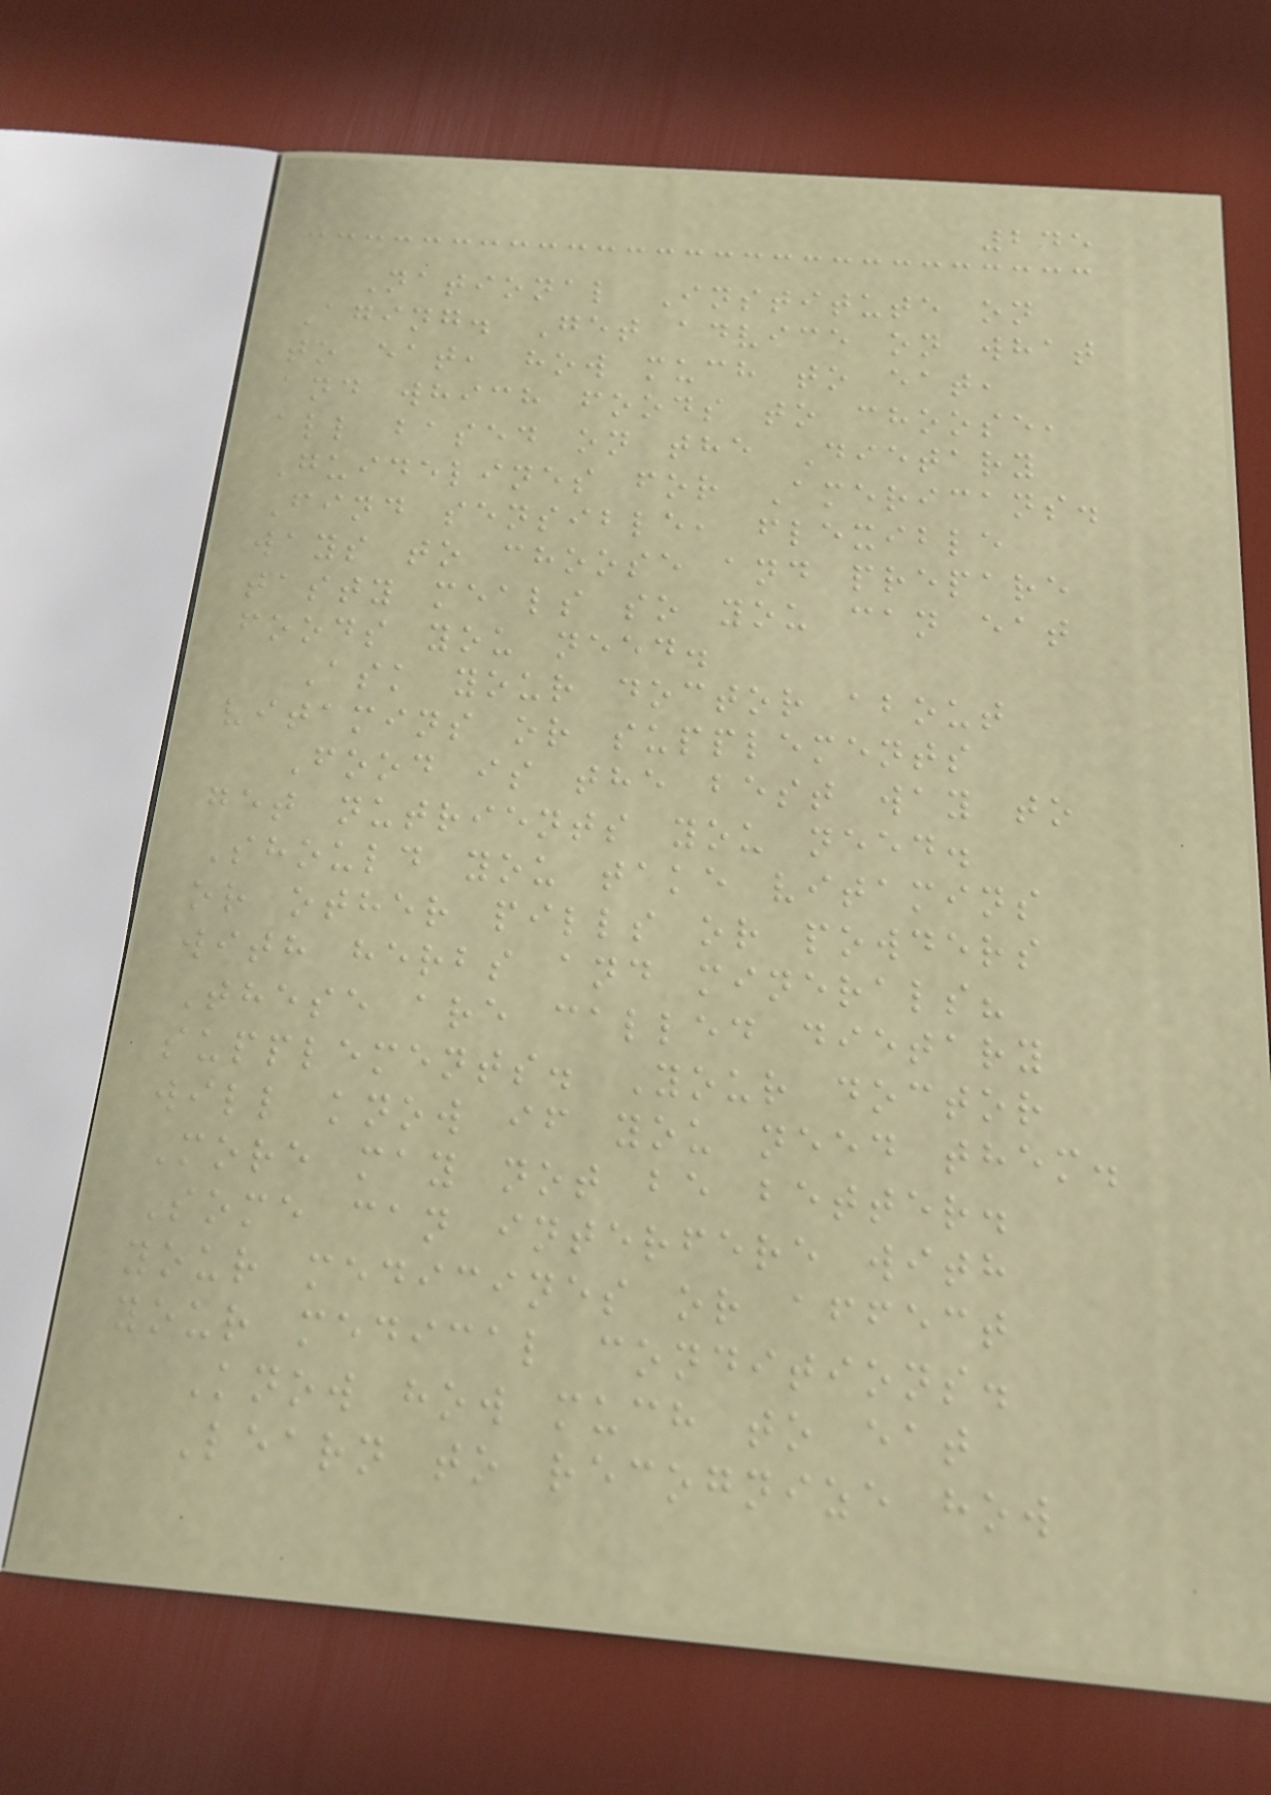245
National Institute on
Aging. Get advice on what
to eat, how much to eat,
and which foods to choose,
all based on the Dietary
Guidelines for Americans.
Find sensible, flexible
ways to choose and prepare
tasty meals so you can eat
foods you need.
Ask your doctor about
vitamins or supplements
Food is the best way to
get nutrients you need.
Should you take vitamins
or other pills or powders
with herbs and minerals?
These are called dietary
supplements. Your doctor
will know if you need them.
More may not be better.
Some can interfere with
your medicines or affect
your medical conditions.
Know how much to eat
Learn to recognize how
